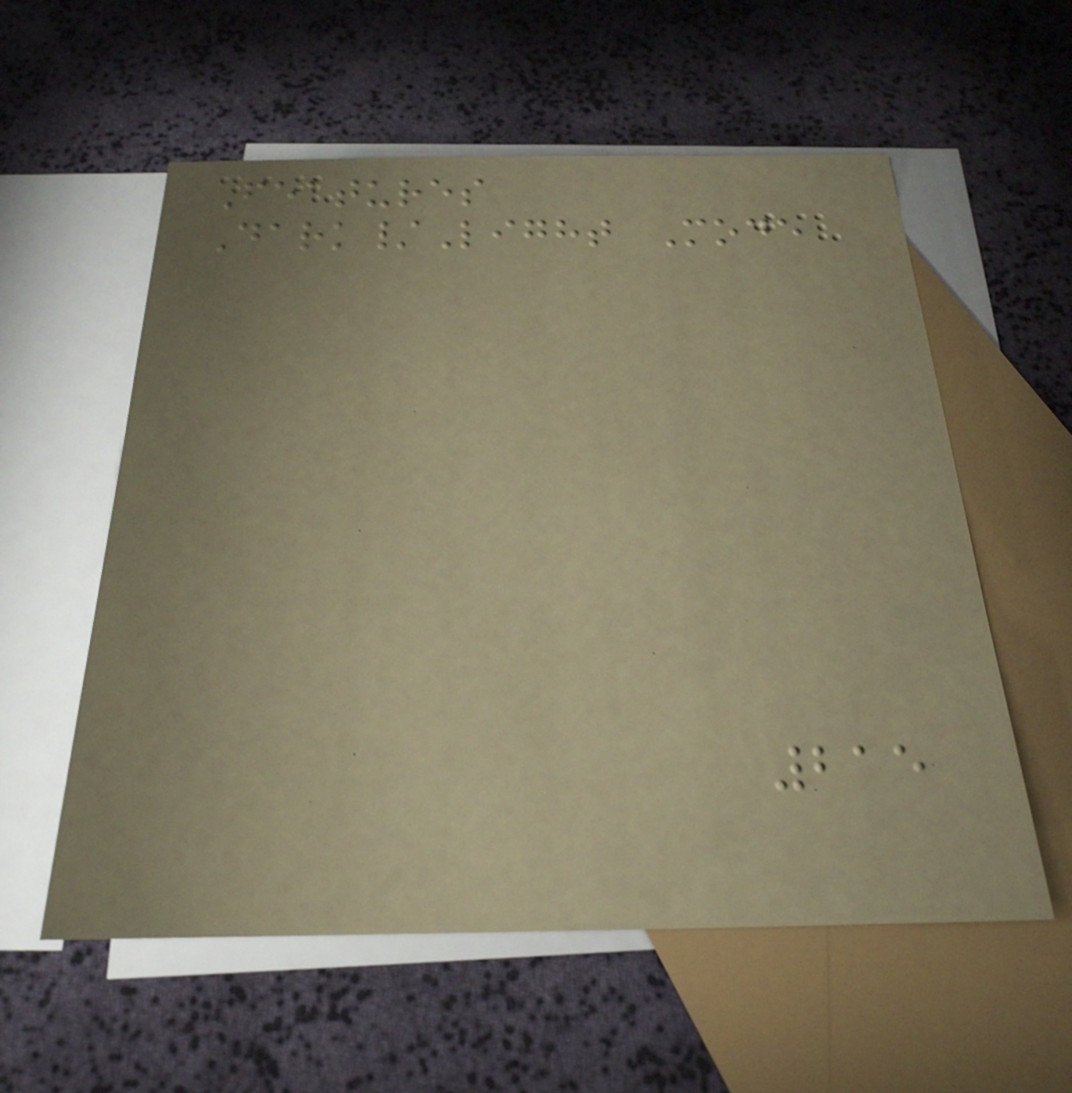Features
Dark/Light Mode
215
